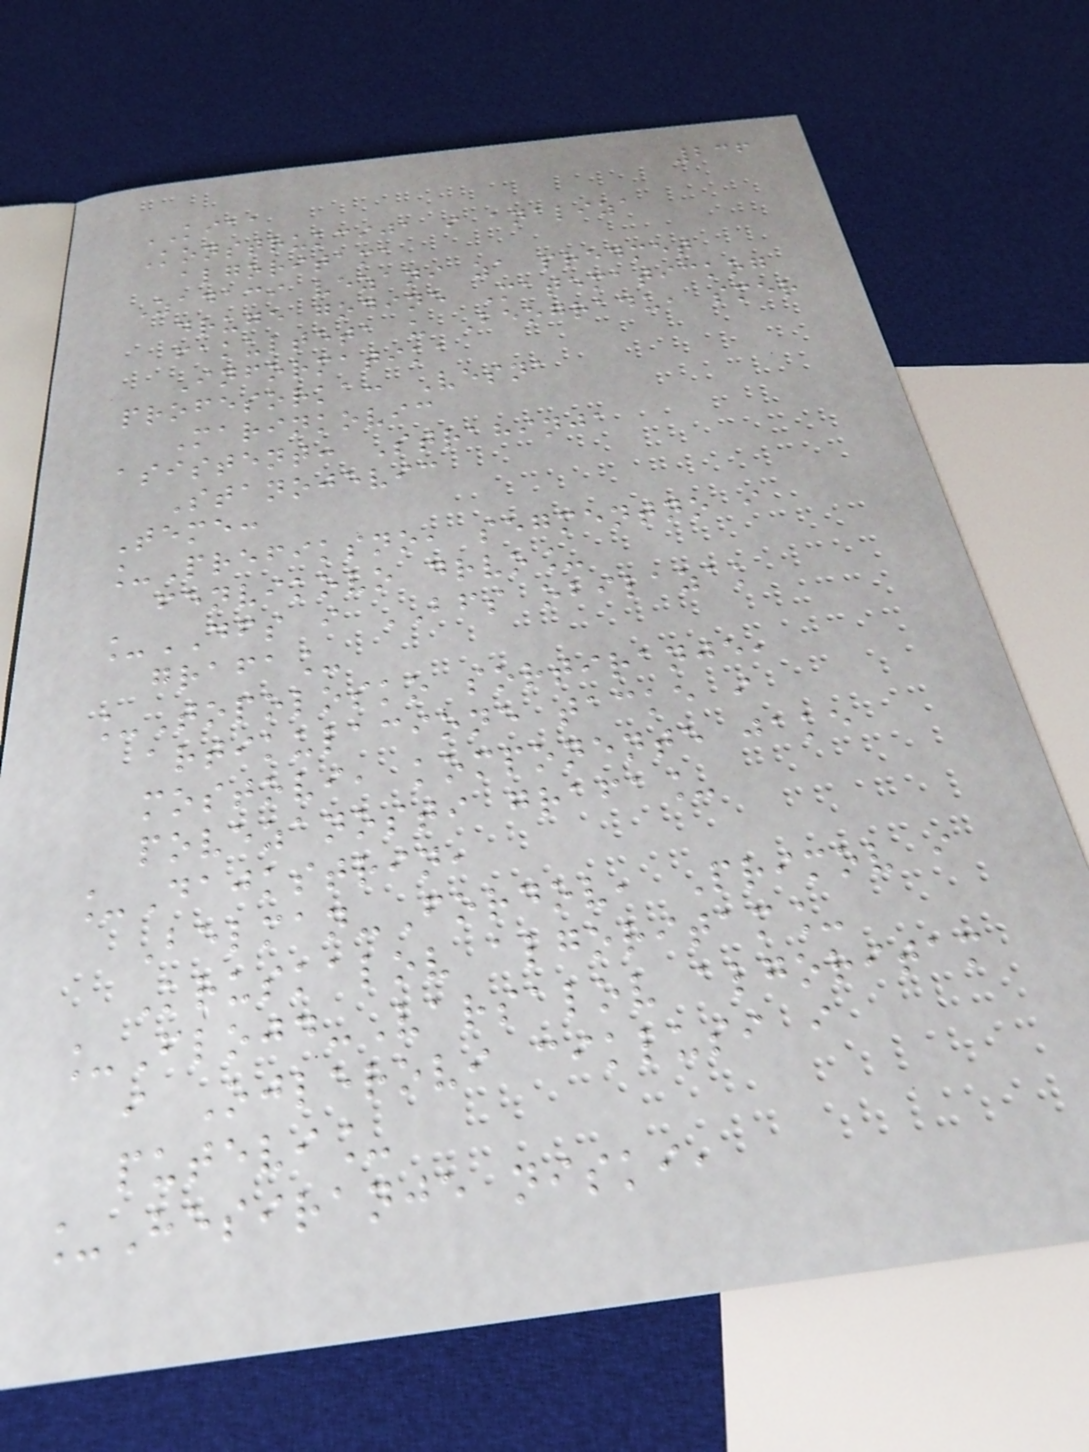236
KIAA
Konstrukcija i analiza
algoritama
Zadaci vezani za predmet
druge godine Matematickog
fakulteta u Beogradu, smer
Informatika
profesorka: Vesna
Marinkovic
asistent: Strahinja
Stanojevic
Teme:
_Prefiksno, segmentno i
fenvikovo drvo_
_DFS i BFS obilazak
grafa_
_Topolosko sortiranje,
artikulacione tacke i
mostovi, komponente jake
povezanosti grafa_
_Dajkstrin,
Belman-Fordov, Primov i
Kruskalov algoritam_
_Flojd-Varsalov algoritam
i Ojlerovi ciklusi i
putevi_
_Hesiranje niski,
